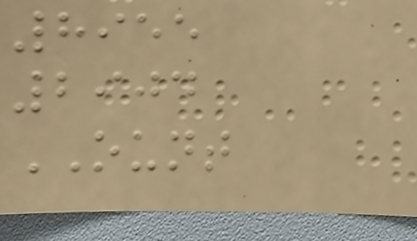8955
2904
OUNT
